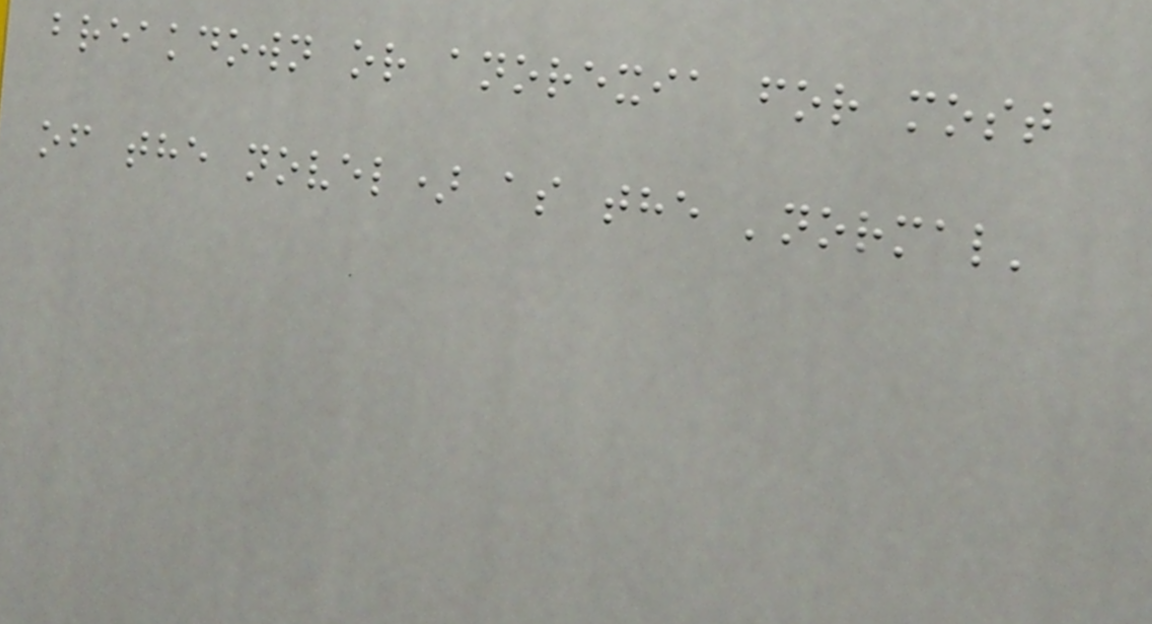breakdown or anorexia for most
of the novel) as the 'normal'
